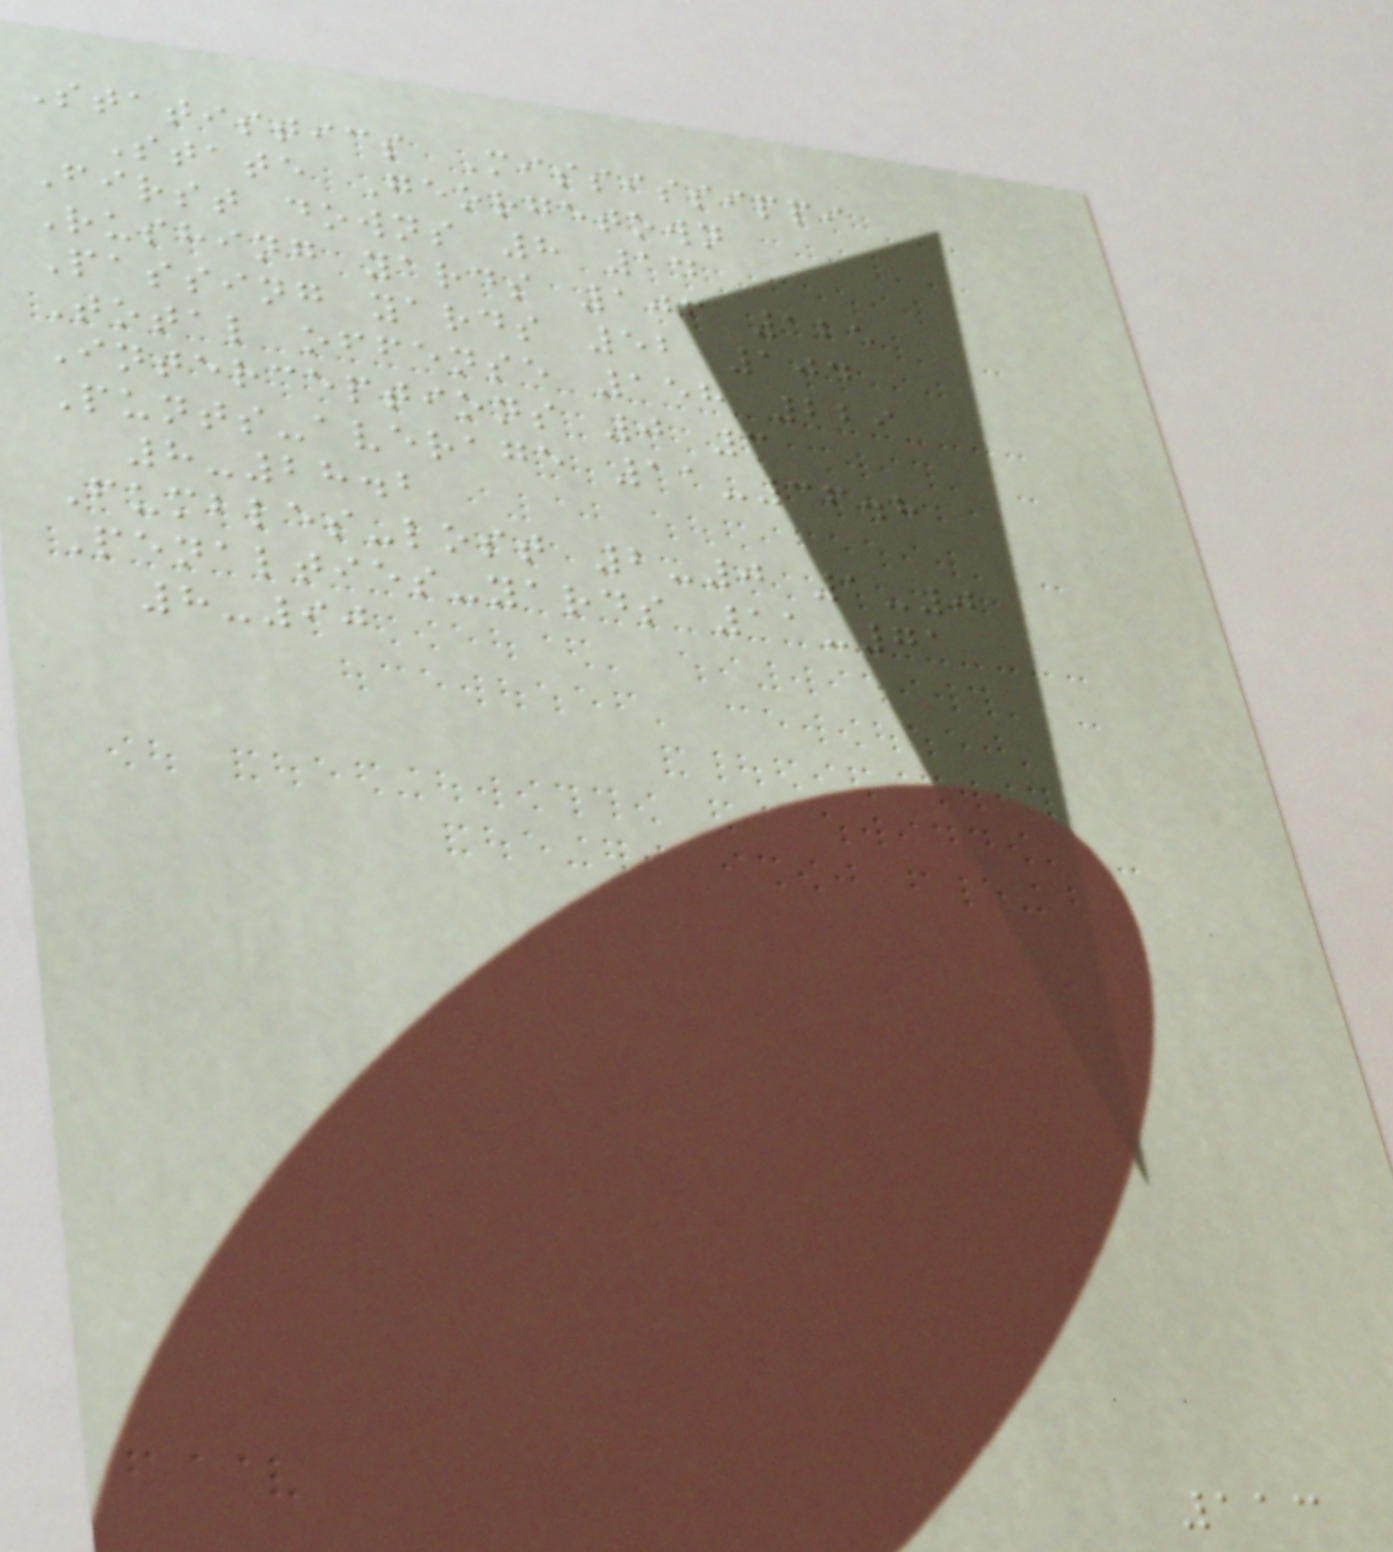Statistics Mississippi
State Georgetown
First downs 8 14
Rushing yards 106 125
Passing yards 52 104
Total offense 158 229
Interceptions 0 3
Punts-average 11-36.8
8-28.2
Fumbles-lost 2-0 1-0
Penalties-yards 11-71
8-90
113
